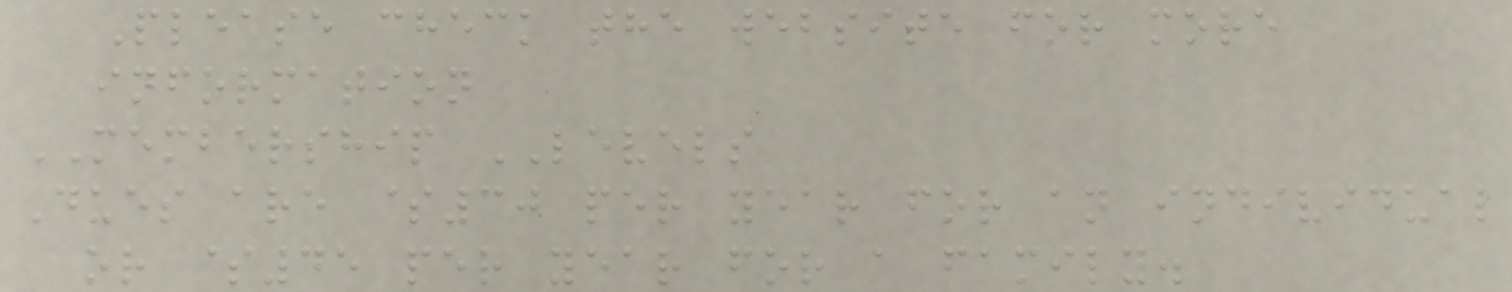Please check the website for more
information
MEMBERSHIP LEVELS
Dues are $30 per year for an individual
or $45 per year for a family.
